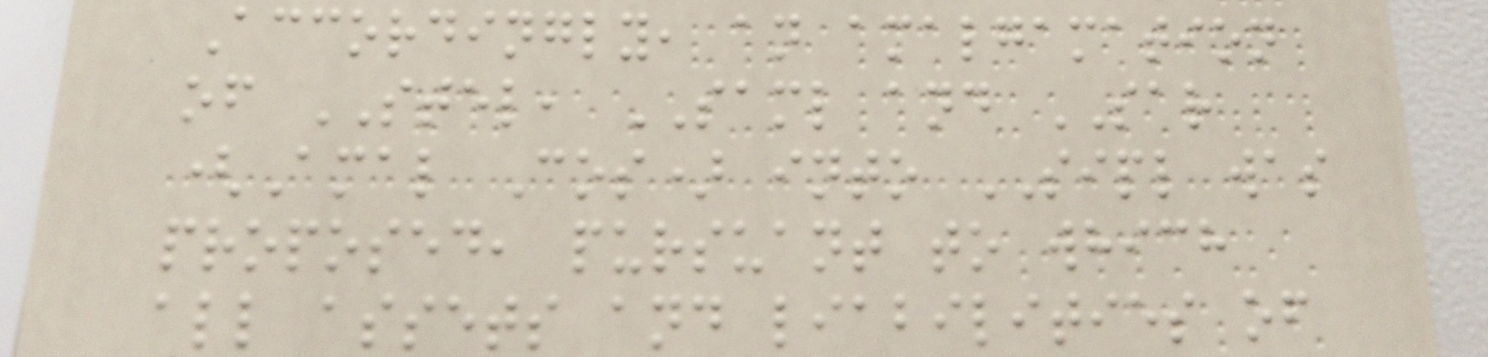Accordingly, an amalgamation
of STEL, SAML and SAR
(Amal Cos) into SIPL was
proposed, pursuant to which
all assets and liabilities of
